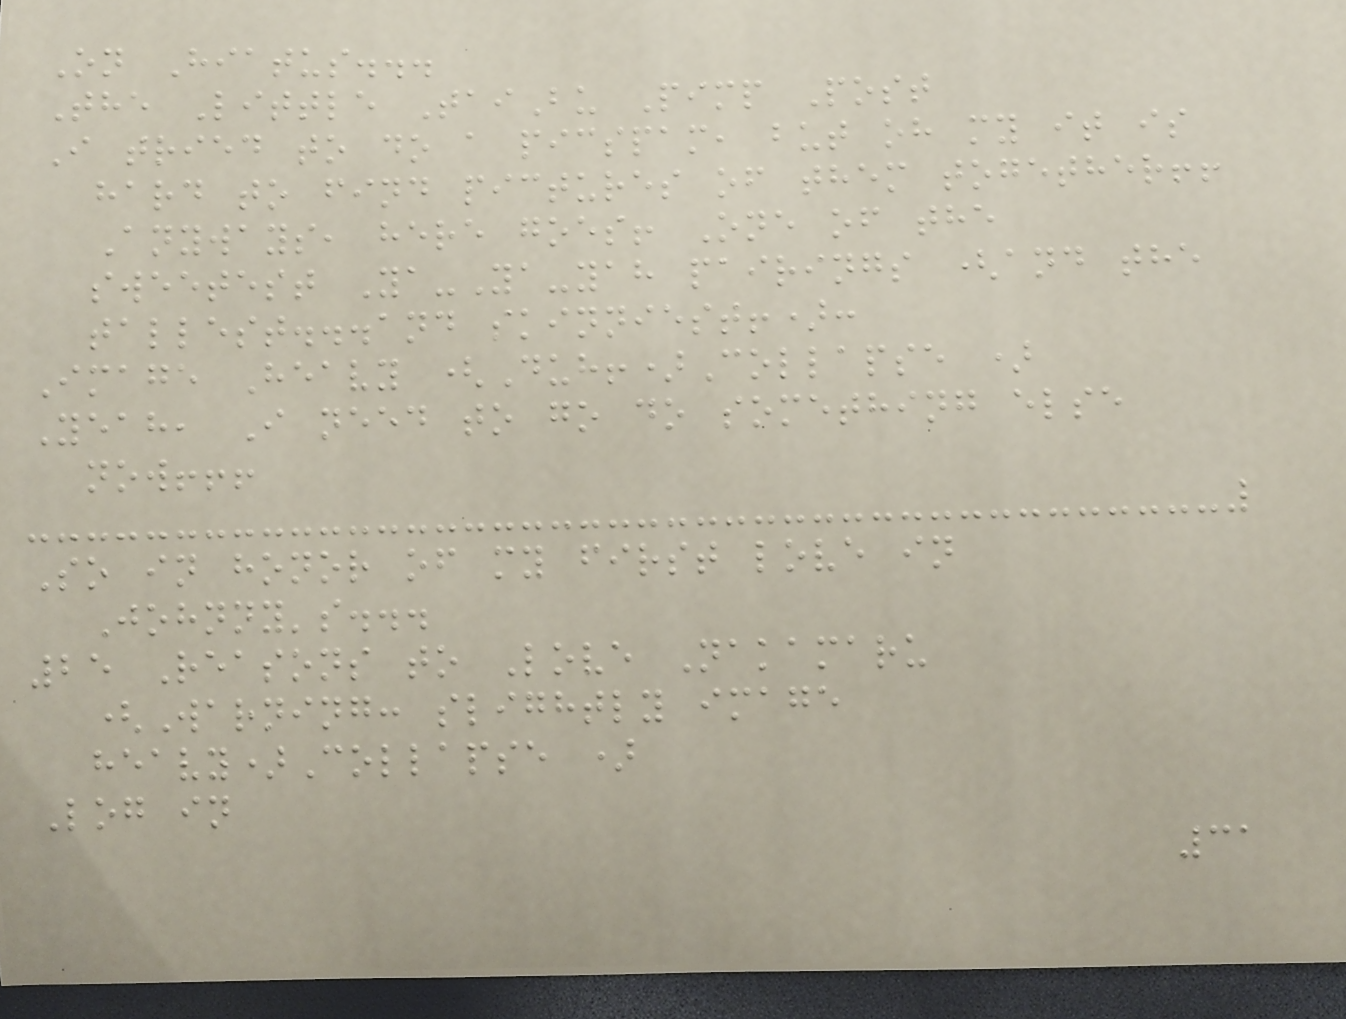On Hiatus...
The Little TaiBu Pimp Post
I tried to do a picspam, but oh my it is
hard to find pictures of them together!!
Anyways, here goes! One of the
sweetest Ya-Ya-yah pairings (and the
tallest...and skinniest!):
Image Heavy (Duh!)Collapse )
Yeah, I need to go do something else
now!!!
So in honor of my first love in
Johnny's...
25 Reasons to Love Nakamaru
(Warning: slightly image
heavy)Collapse )
Log in
31
